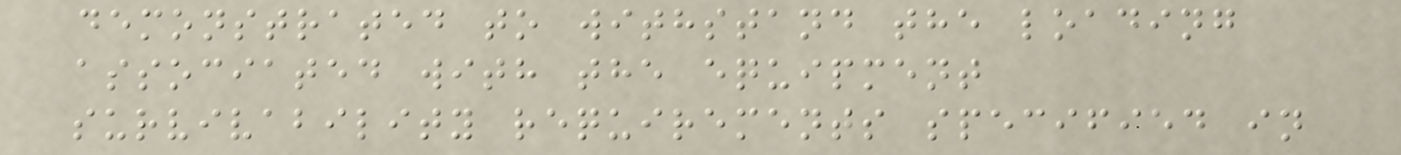demonstrated to withstand the loading
associated with the equipment
survivability requirements specified in
